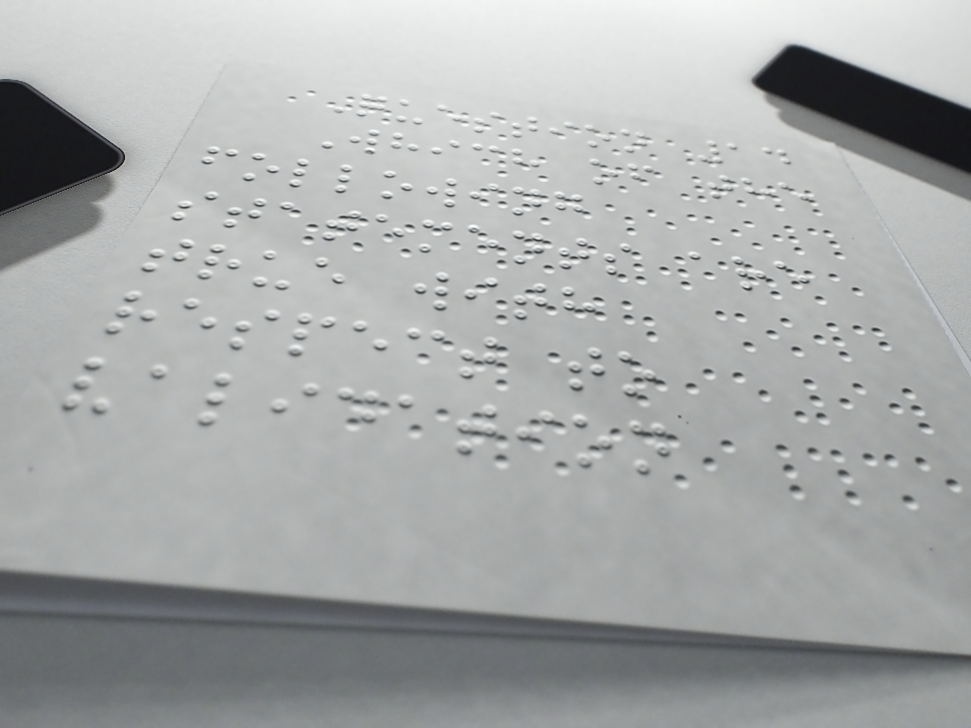Question 14
Which of the
following
statements are
true with
respect to
validation
